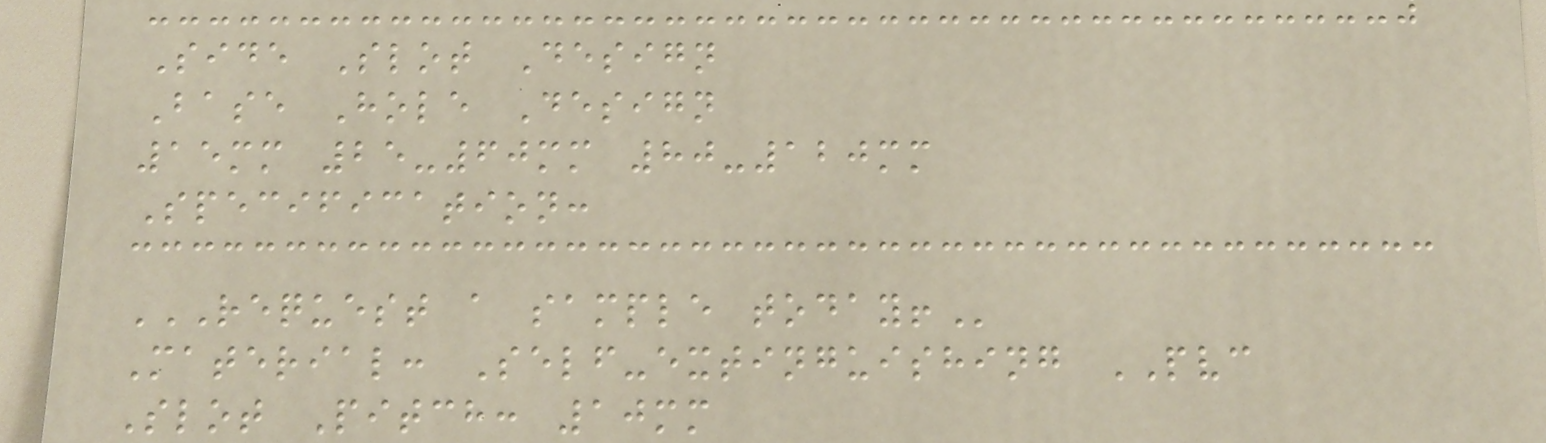Side Slot Design
Base Hole Design
15mm 25-60mm 80-120mm
Specification:
REQUEST A SAMPLE TODAY!
Material: Self-extinguishing PVC
Slot Pitch: 10mm
